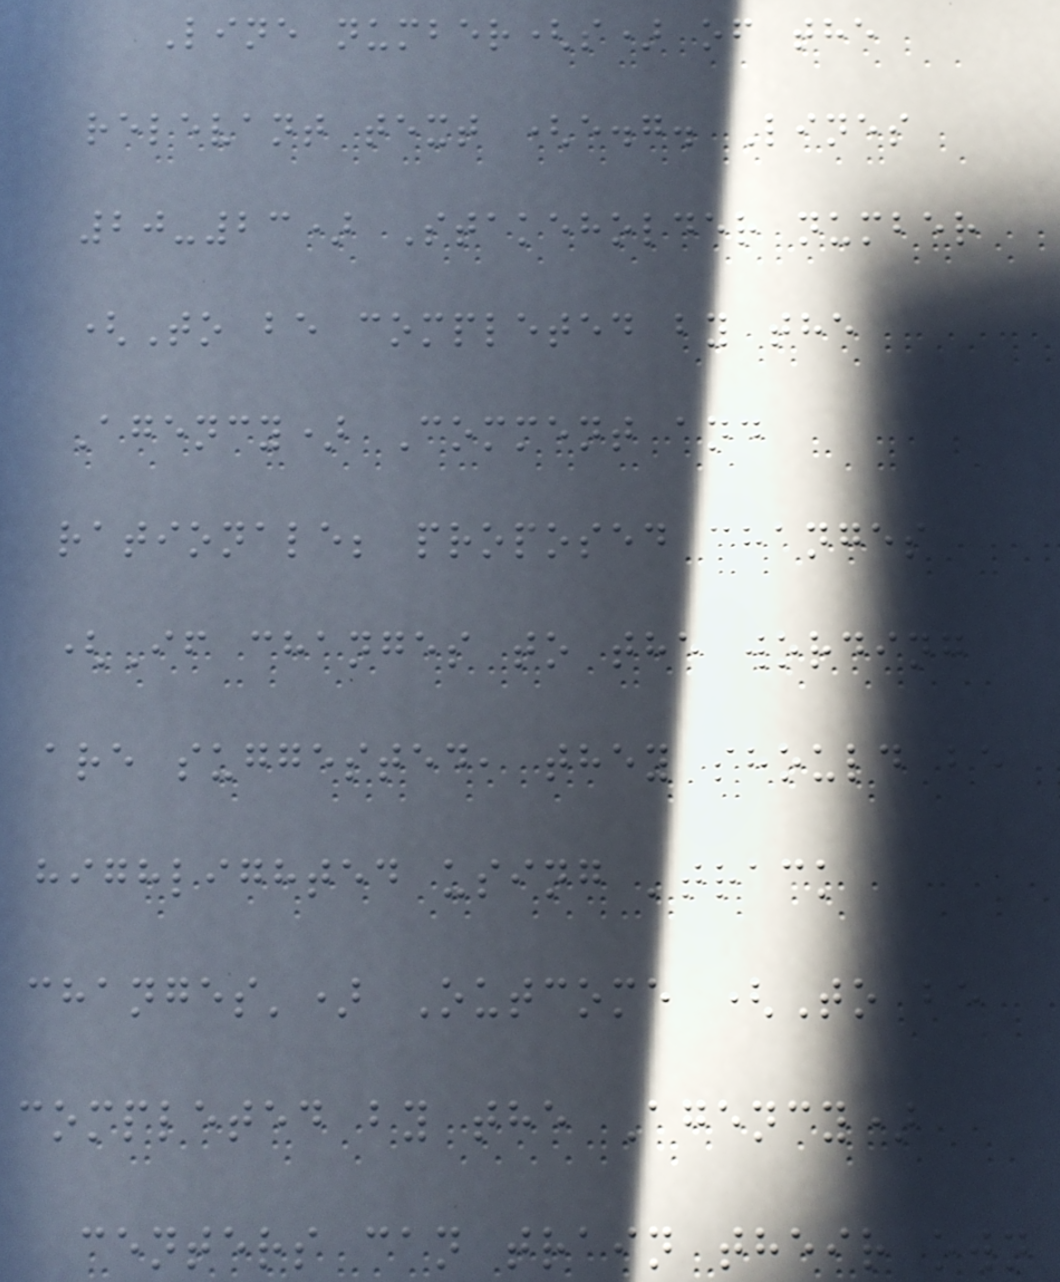Line number(s) of the
relevant text (e.g. Lines
20-23) Stakeholder number
(To be completed by the
Agency) Comment and
rationale; proposed changes
(If changes to the wording
are suggested, they should be
highlighted using 'track
changes') Outcome (To be
completed by the Agency)
centers can train their own
